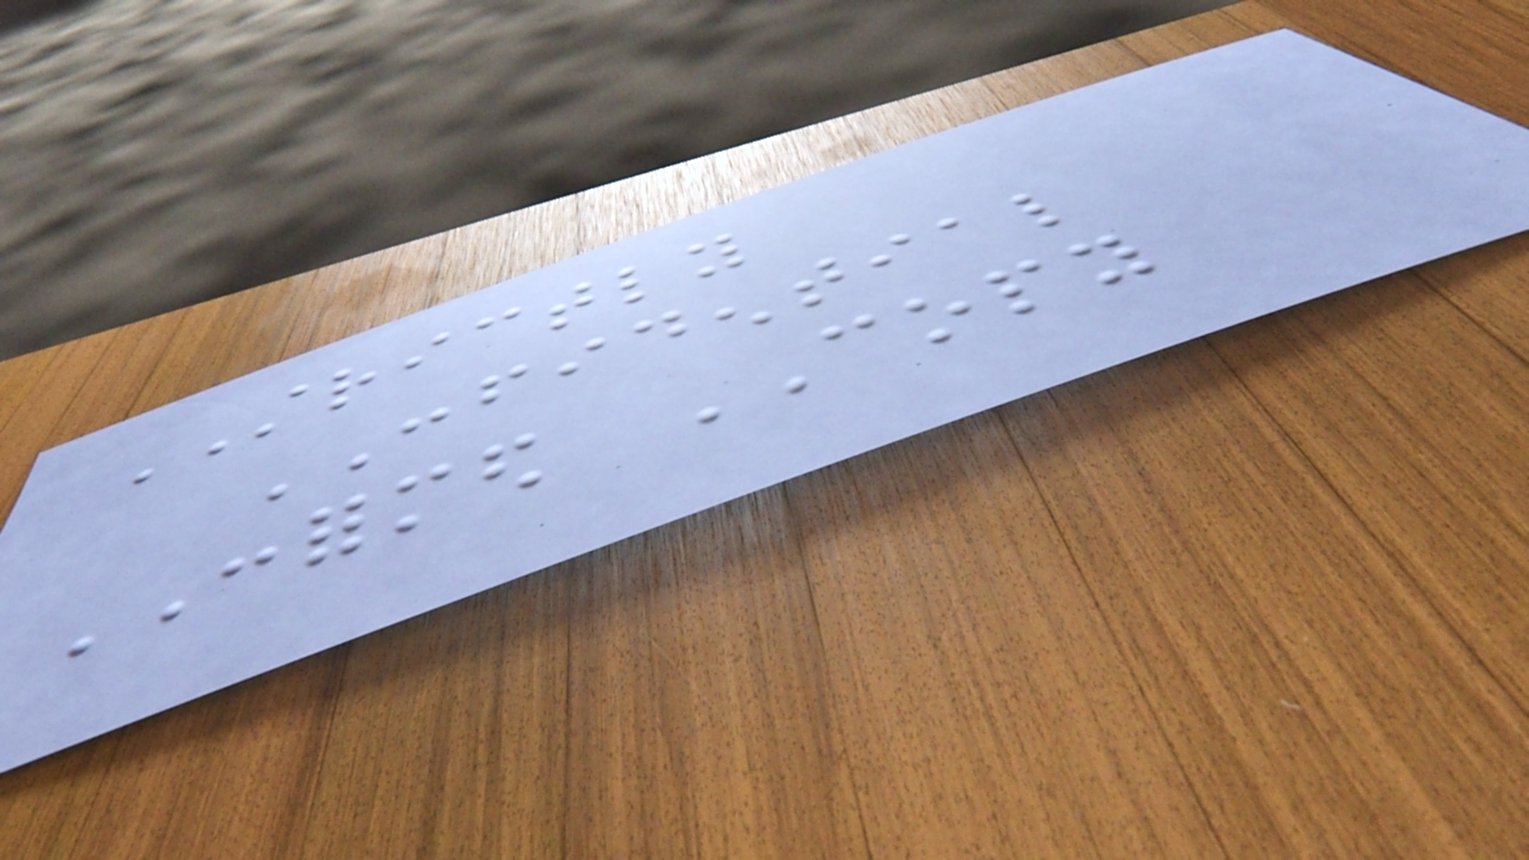STRICTLY
CONFIDENTIAL
CONFORMED COPY
